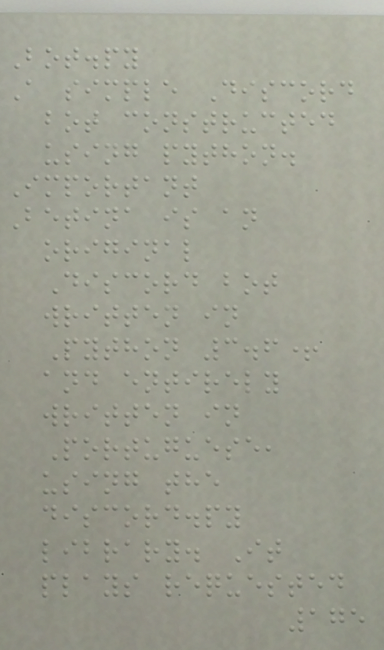Bot.py
A simple Discord
bot constructed
using python.
Important
Betina is an
original
Discord bot
written in
Python 3.6+
and entirely
written in
Portuguese,
using the
discord.py
library. It
plays requested
175
